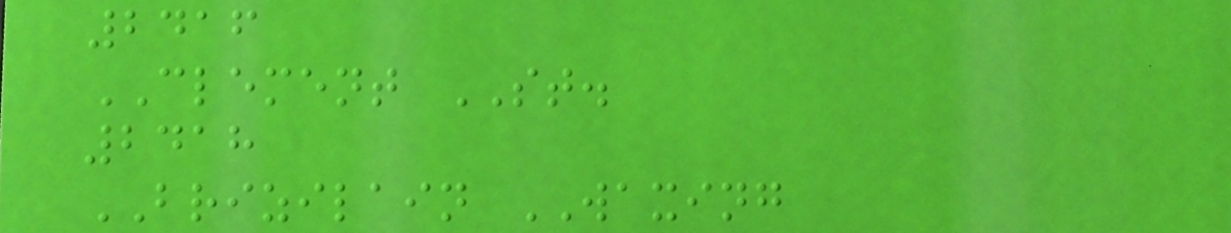2416
CLEMENT ST.
2418
BRIZILAIN WAXING
